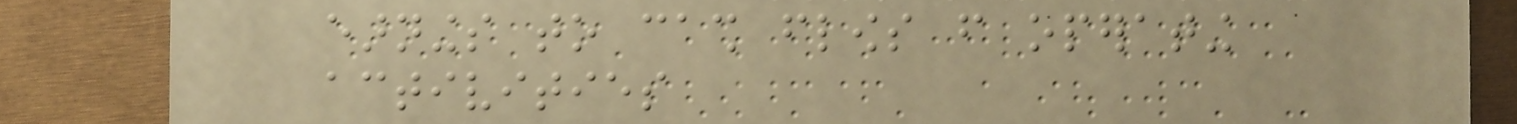earnings to cash flows from operating
activities
